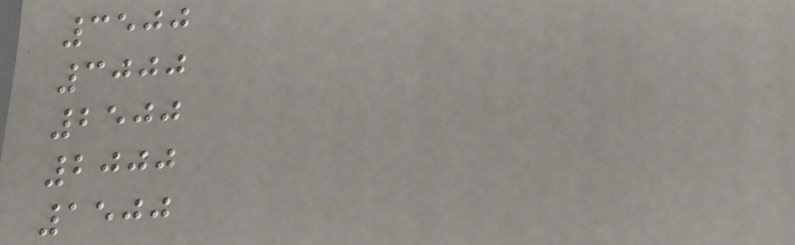3500
3000
2500
2000
1500
